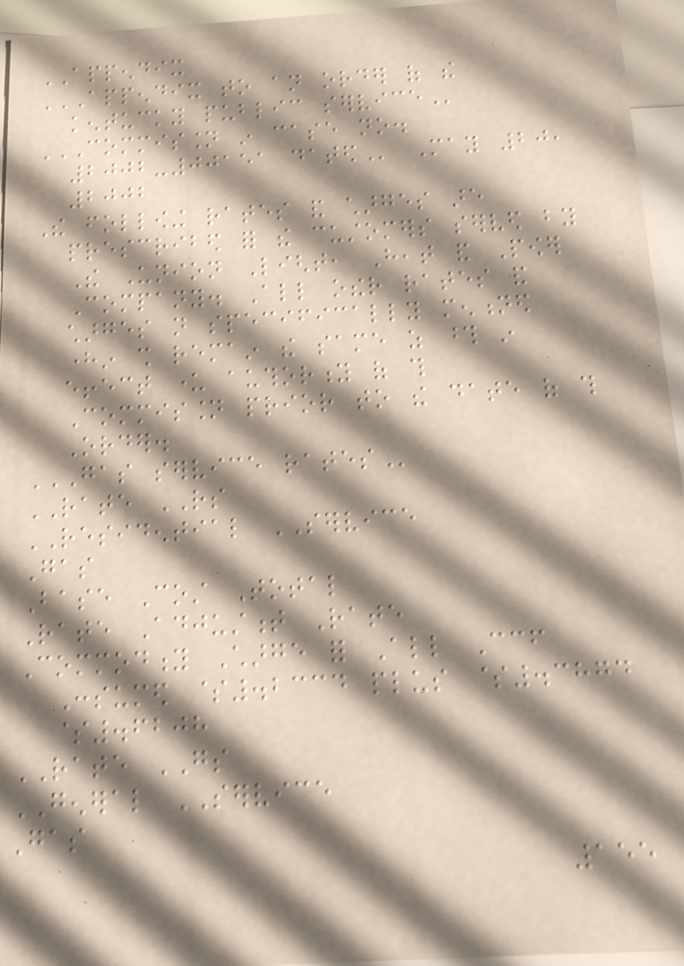APPENDIX
APPENDIX TO AN ORDER OF THE
KENTUCKY PUBLIC SERVICE
COMMISSION IN CASE NO.
2002-00151 DATED May 20,
2002
The following rates and charges are
prescribed for the customers served by
The Union Light, Heat and Power
Company. All other rates and
charges not specifically mentioned
herein shall remain the same as those in
effect under authority of this
Commission prior to the date of this
Order.
GAS SERVICE RATES
RATE RS
RESIDENTIAL SERVICE
Gas
Base Cost Total
Rate Adjustment Rate
Commodity Charge for All Ccf
Consumed $.2334 plus $.3874
$.6208
RATE GS
GENERAL SERVICE
Gas
155
